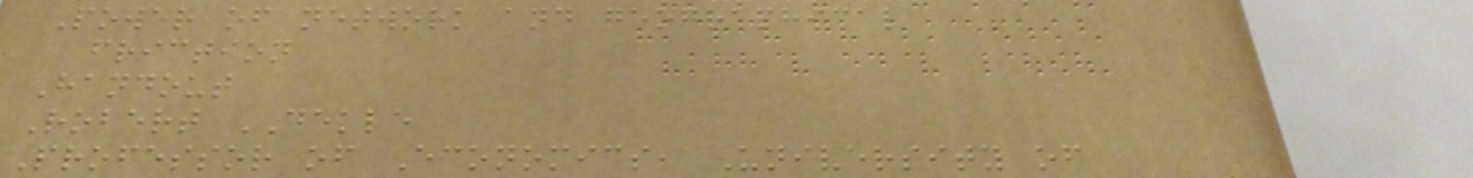Power of network and geographical
friction
Handout
Robert DEKLE
Professor of Economics, University of
